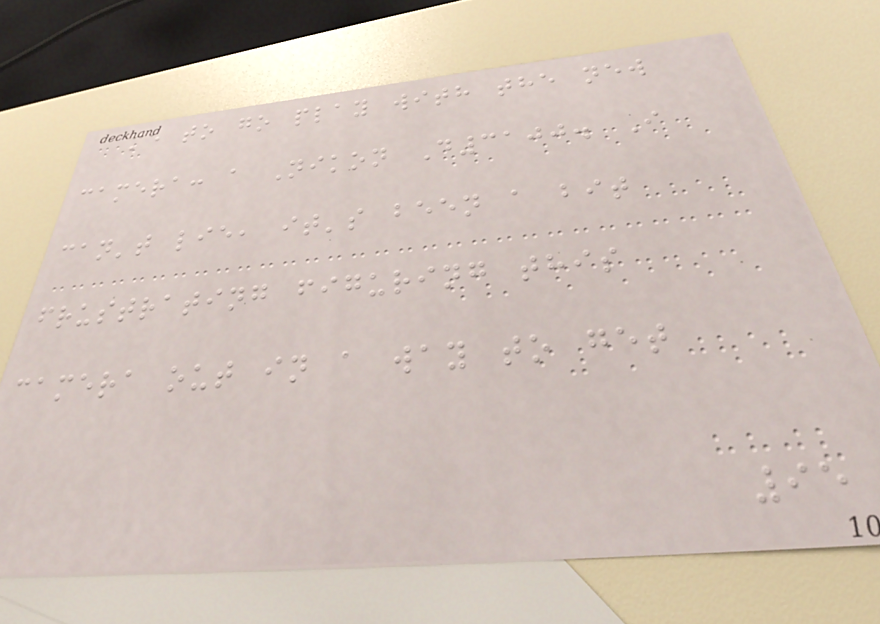me to go play with the new
camera: a Nikon D3100. I
can't lie, it's been a bit
frustrating figuring this
camera out in a way to get
95
